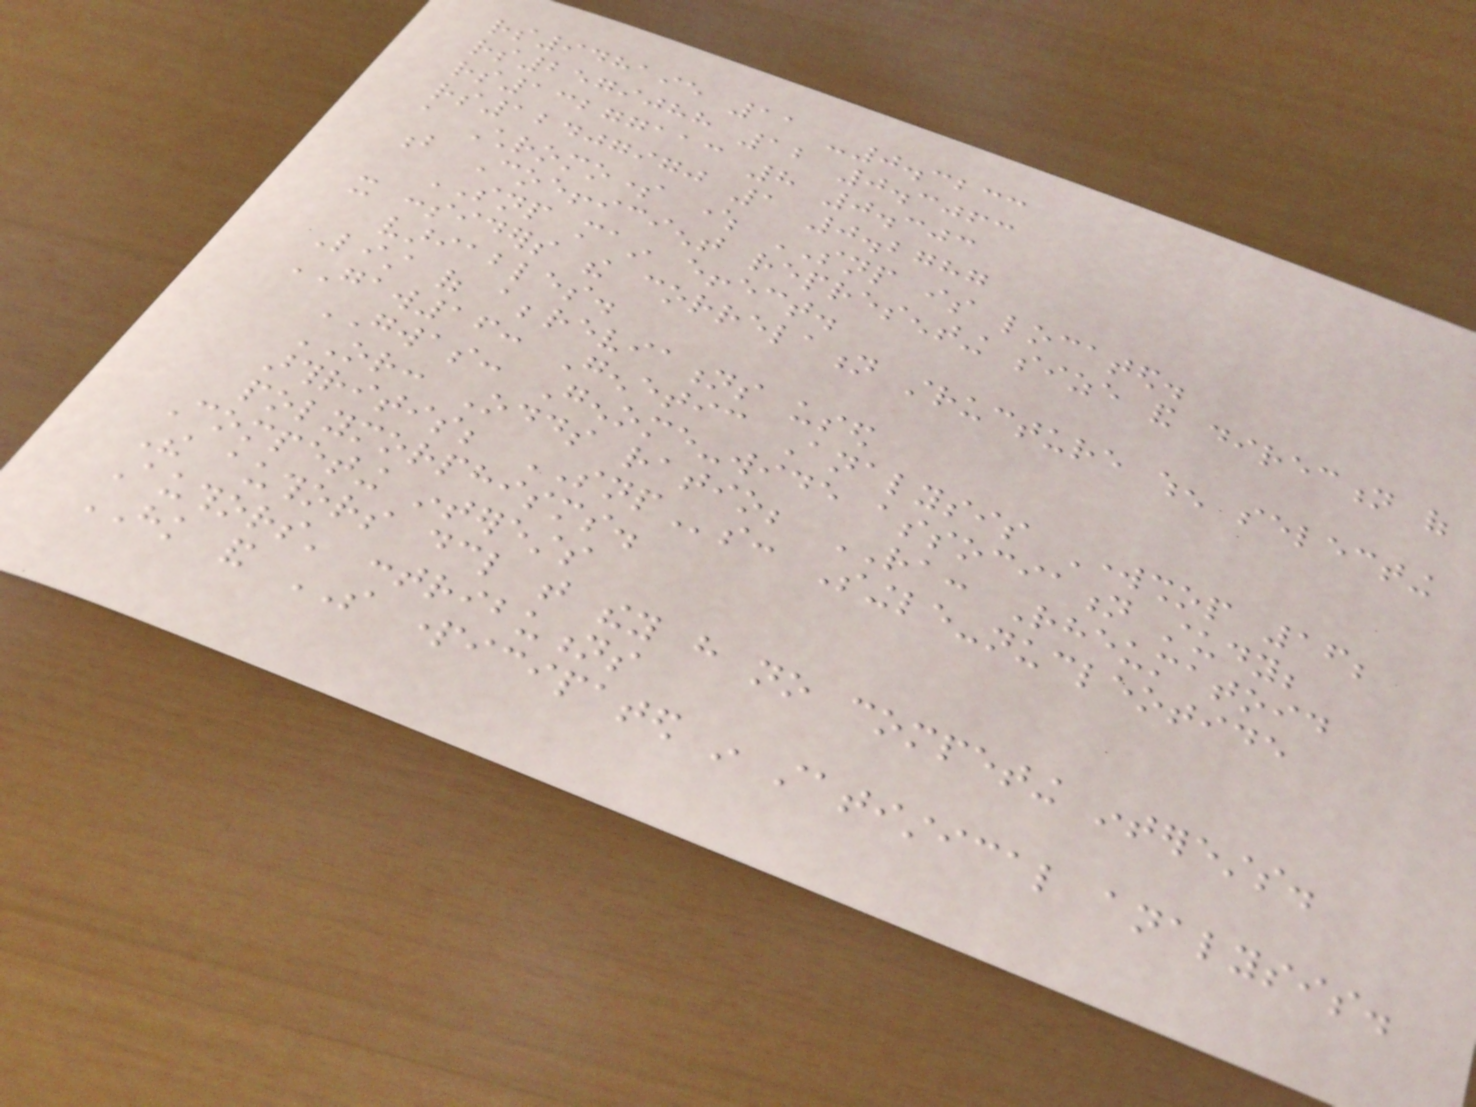rs948195 11 -0.3233
rs2579088 12 0.3063
rs13277113 8 0.303
rs12407970 1 0.2787
a Chromosome where SNP is located.
b Coefficient representing size and direction of
SNP main effect.
it considers the correlation structure when selecting
variables.
List of abbreviations used
GAW16: Genetic Analysis Workshop 16;
GWAS: Genome-wide association study;
OR: Odds ratio; RA: Rheumatoid
arthritis; SNPs: Single-nucleotide
polymorphisms.
Competing interests
The authors declare that they have no competing interests.
Authors' contributions
HK and SO participated in statistical analysis.
